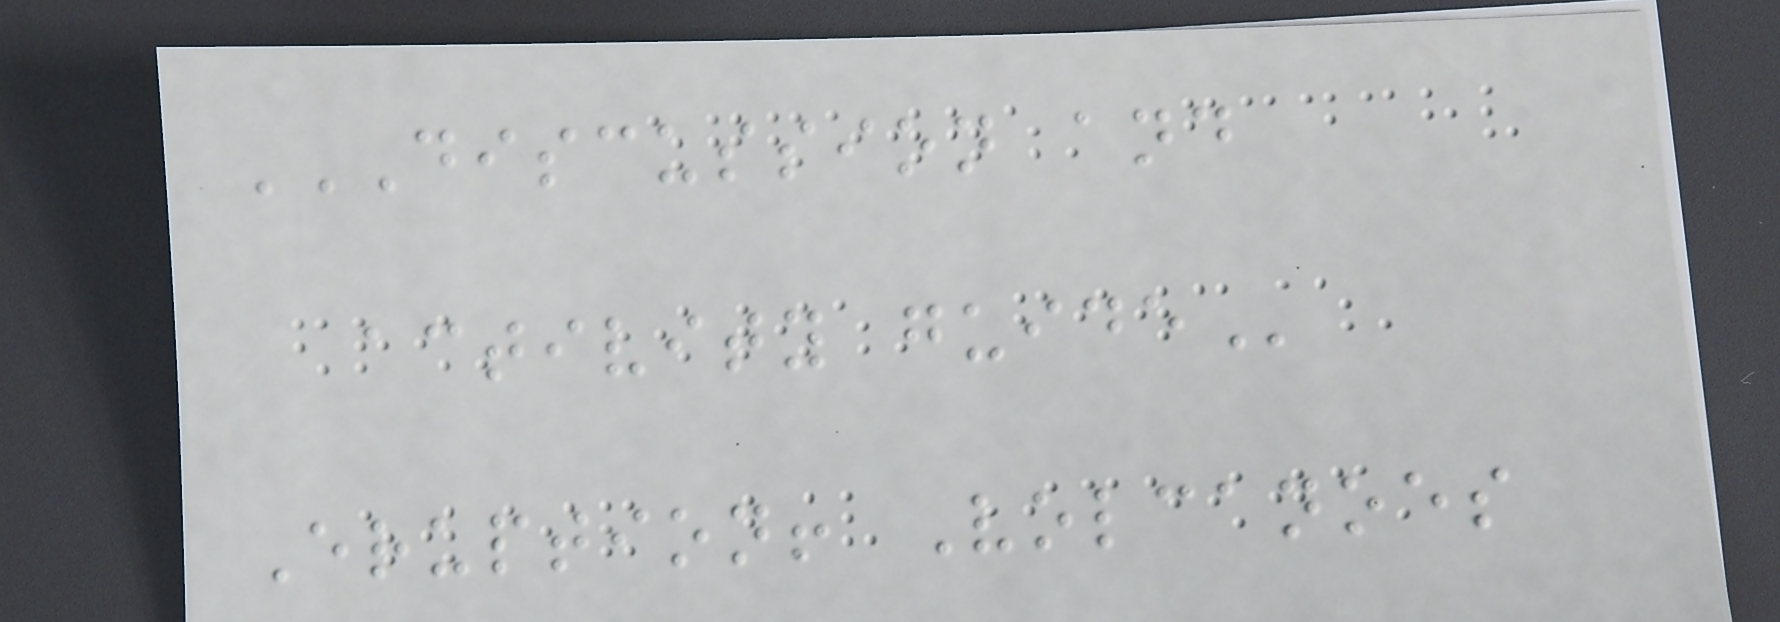DISCUSSION AND
ACTIVITY GUIDE
Eruption! Volcanoes
